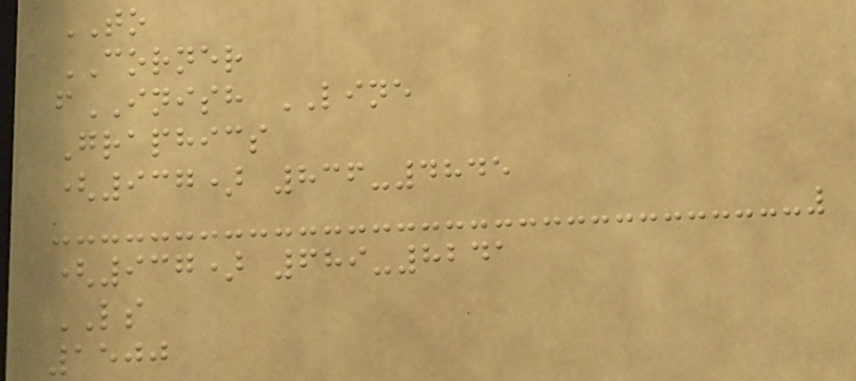TO
CORNER
fINISH LINE
Graphics
(937) 836-4845
(937) 689-8241
LS
1500
